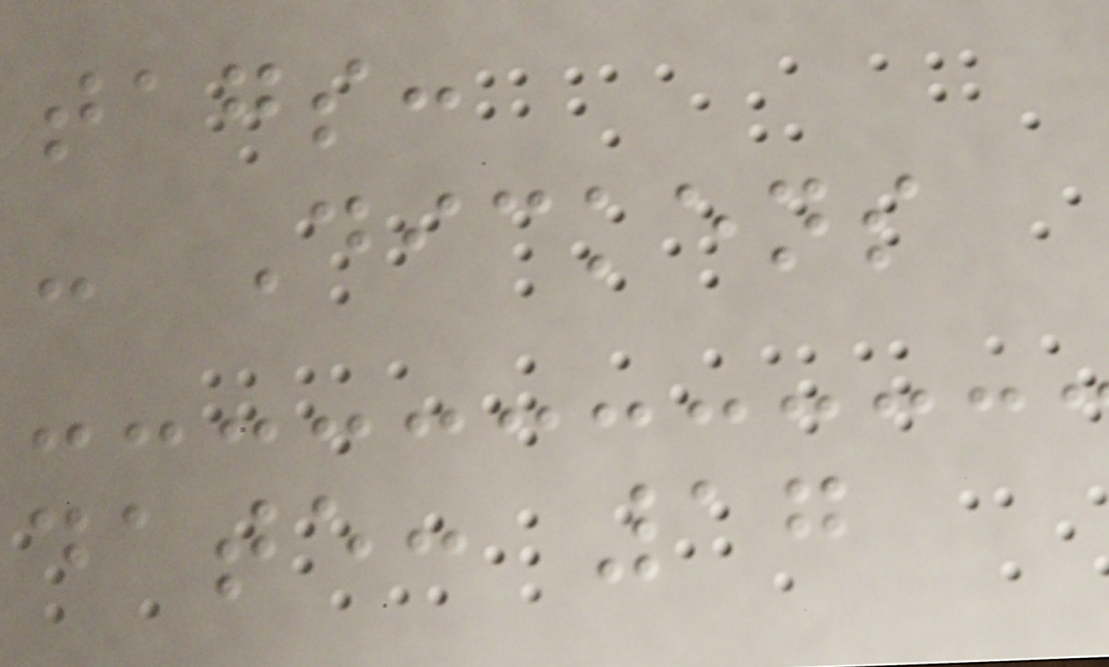tags:
- Dickens
date: 17
